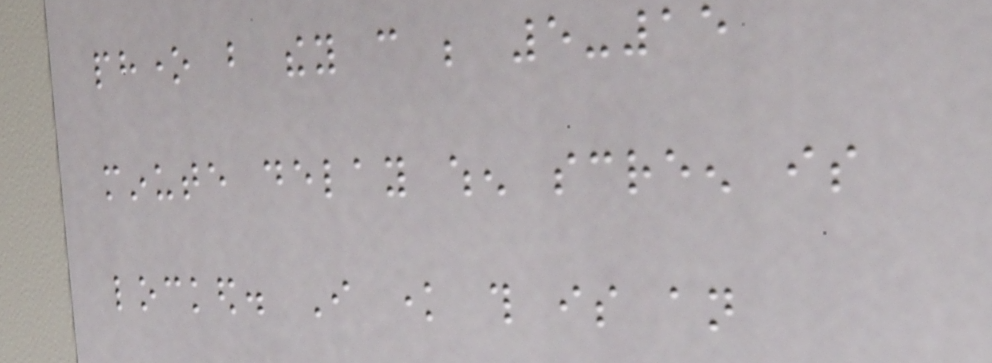phone but they can be 5-15
minute delay when screen is
locked. I know this is an
